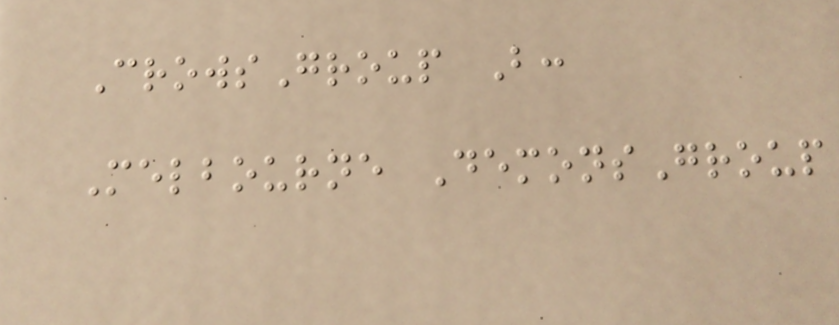CrowsGroup B:
Melbourne DemonsGroup
